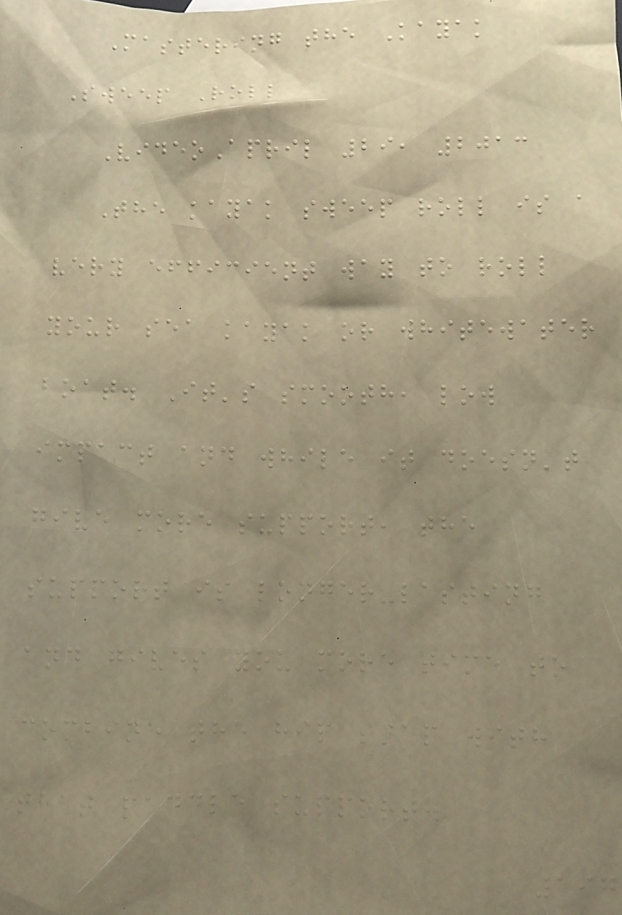Mastering the Kayak
Sweep Roll
VideoApril 29, 2013
The kayak sweep roll is a
very efficient way to roll
your sea kayak or whitewater
boat. It's smooth, low
impact and while it doesn't
give more support, the
support is longer-lasting
and gives you more time to
combine the hip snap with
that paddle support.
197
